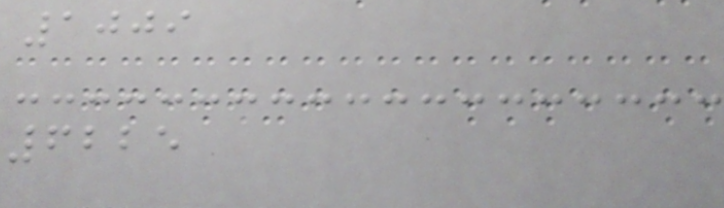1009
6225
